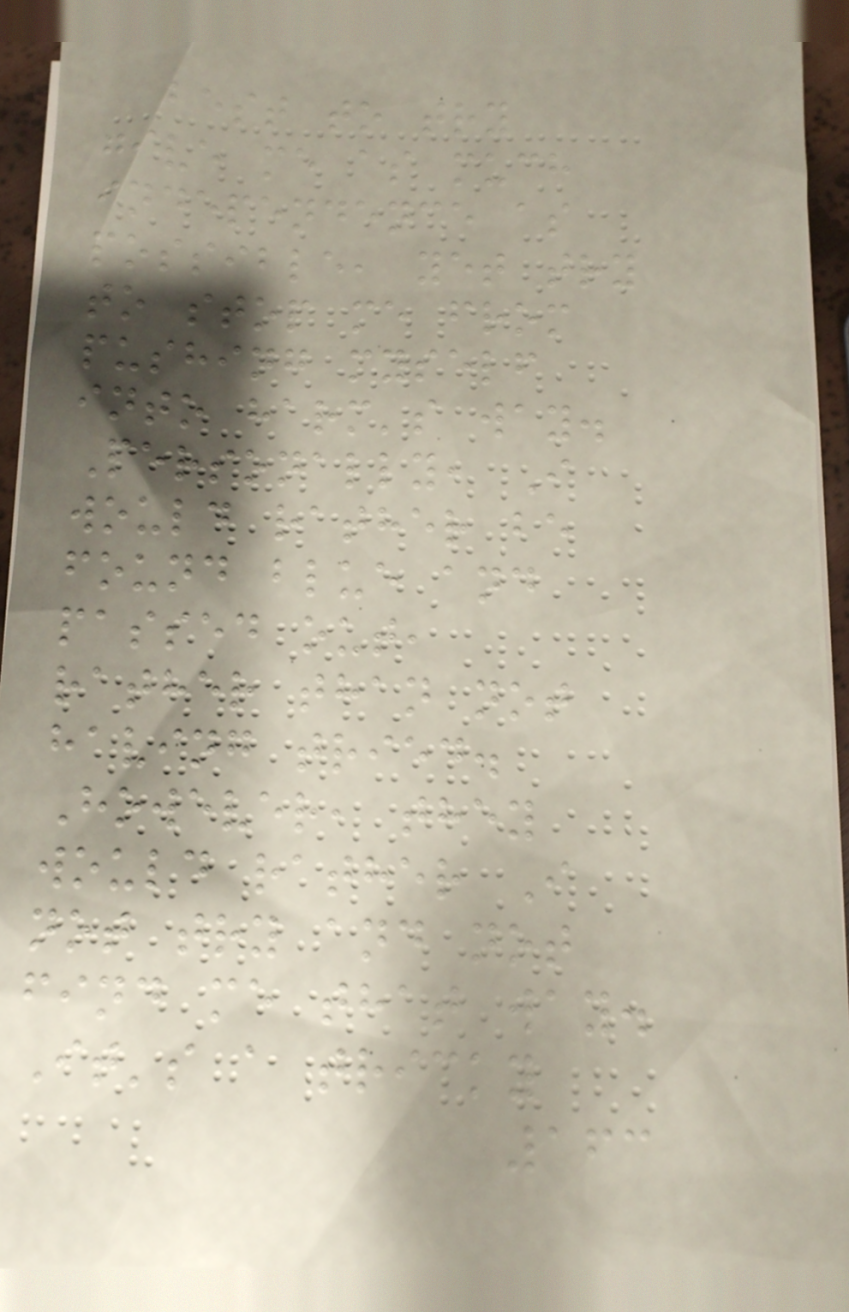best to try
give me as much
independence as
possible, yet try
to stop me from
pushing myself
into harm's way.
Personally, I
would rather be
found blue and
passed out,
rather than not
having tried.
However, they
would rather I
not try and not
find me that way.
It's a tricky
163
